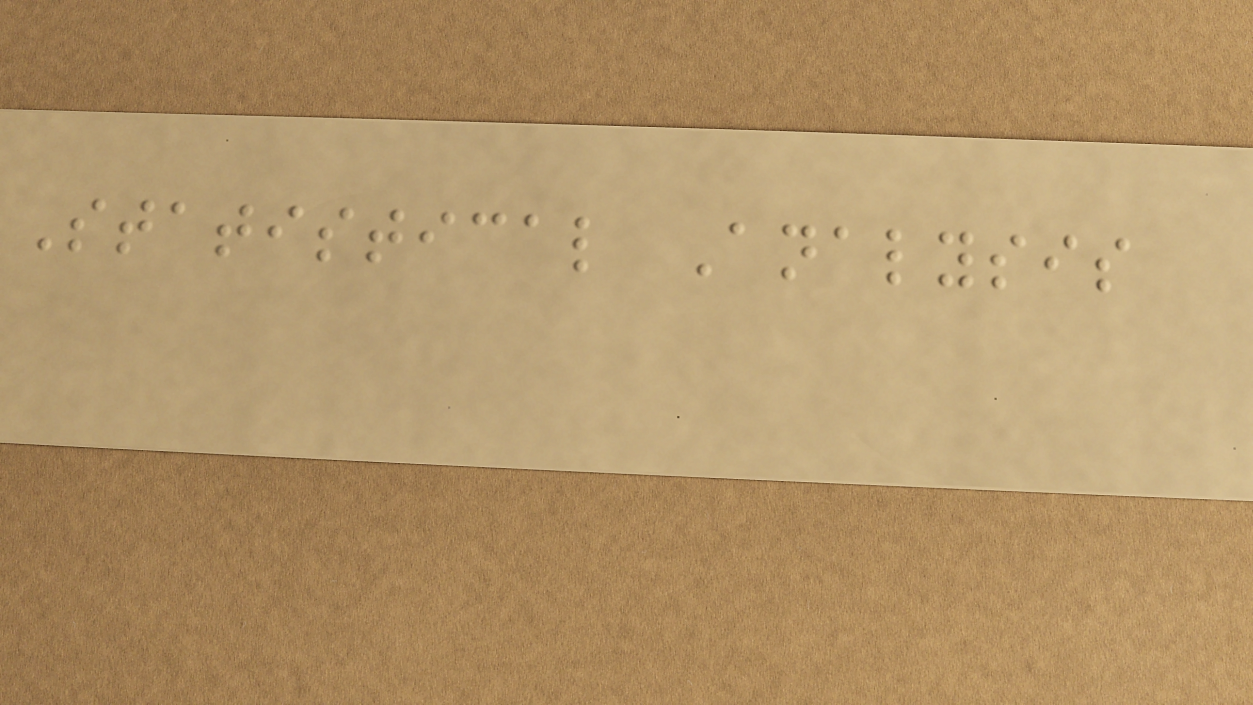Statistical Analysis
